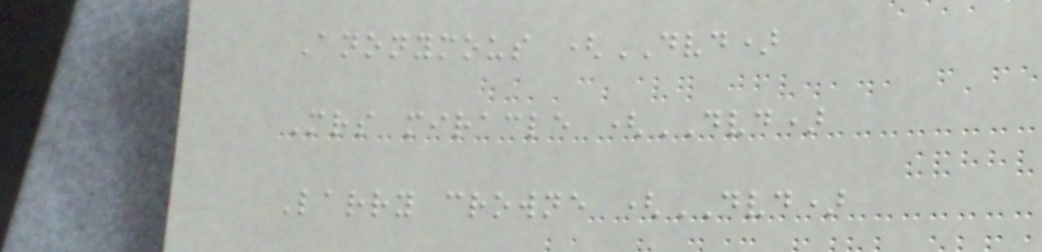Anonymous (DVD)
Mrs miracle (DVD)
Larry crowne (DVD)
